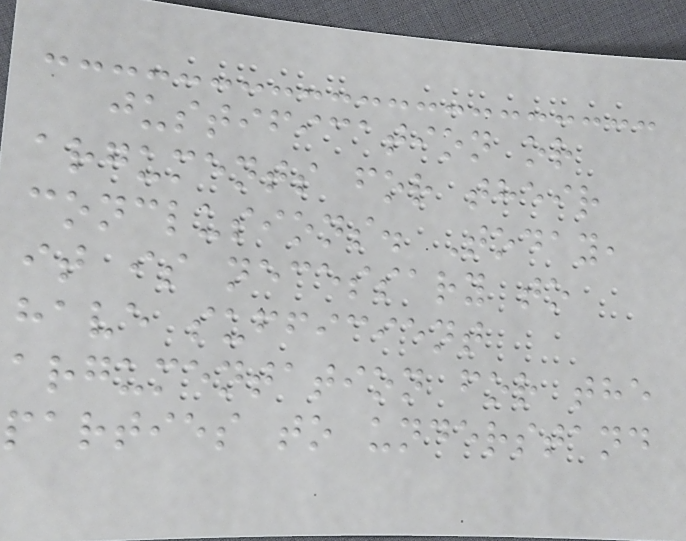justification or
arguments for their
conclusions. Today,
it is necessary to
have sufficient
argumentation for the
parties to understand
